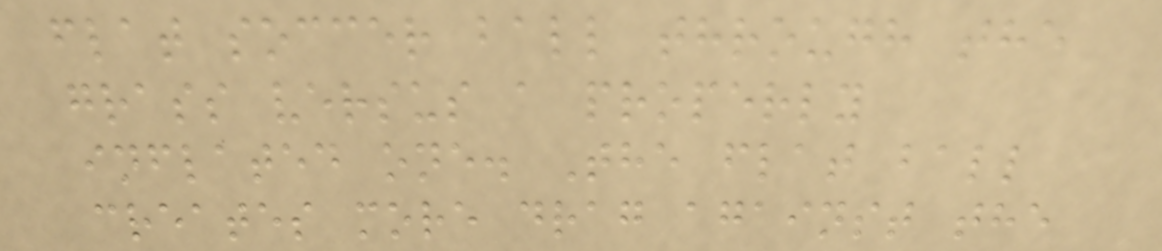flat soccer ball through the
grass versus a properly
inflated one. The flat ball
creates more drag against the
